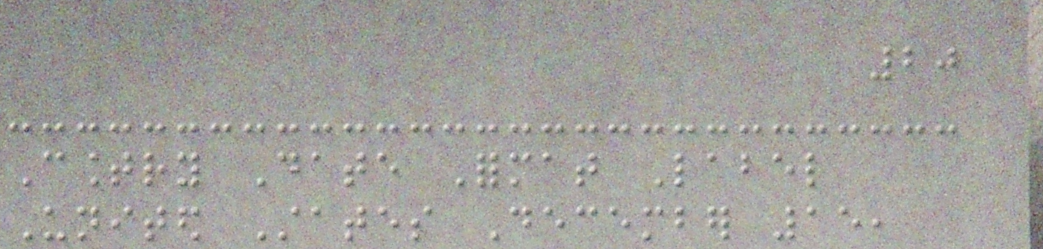20
Country Date Format Label
United States December 15,
